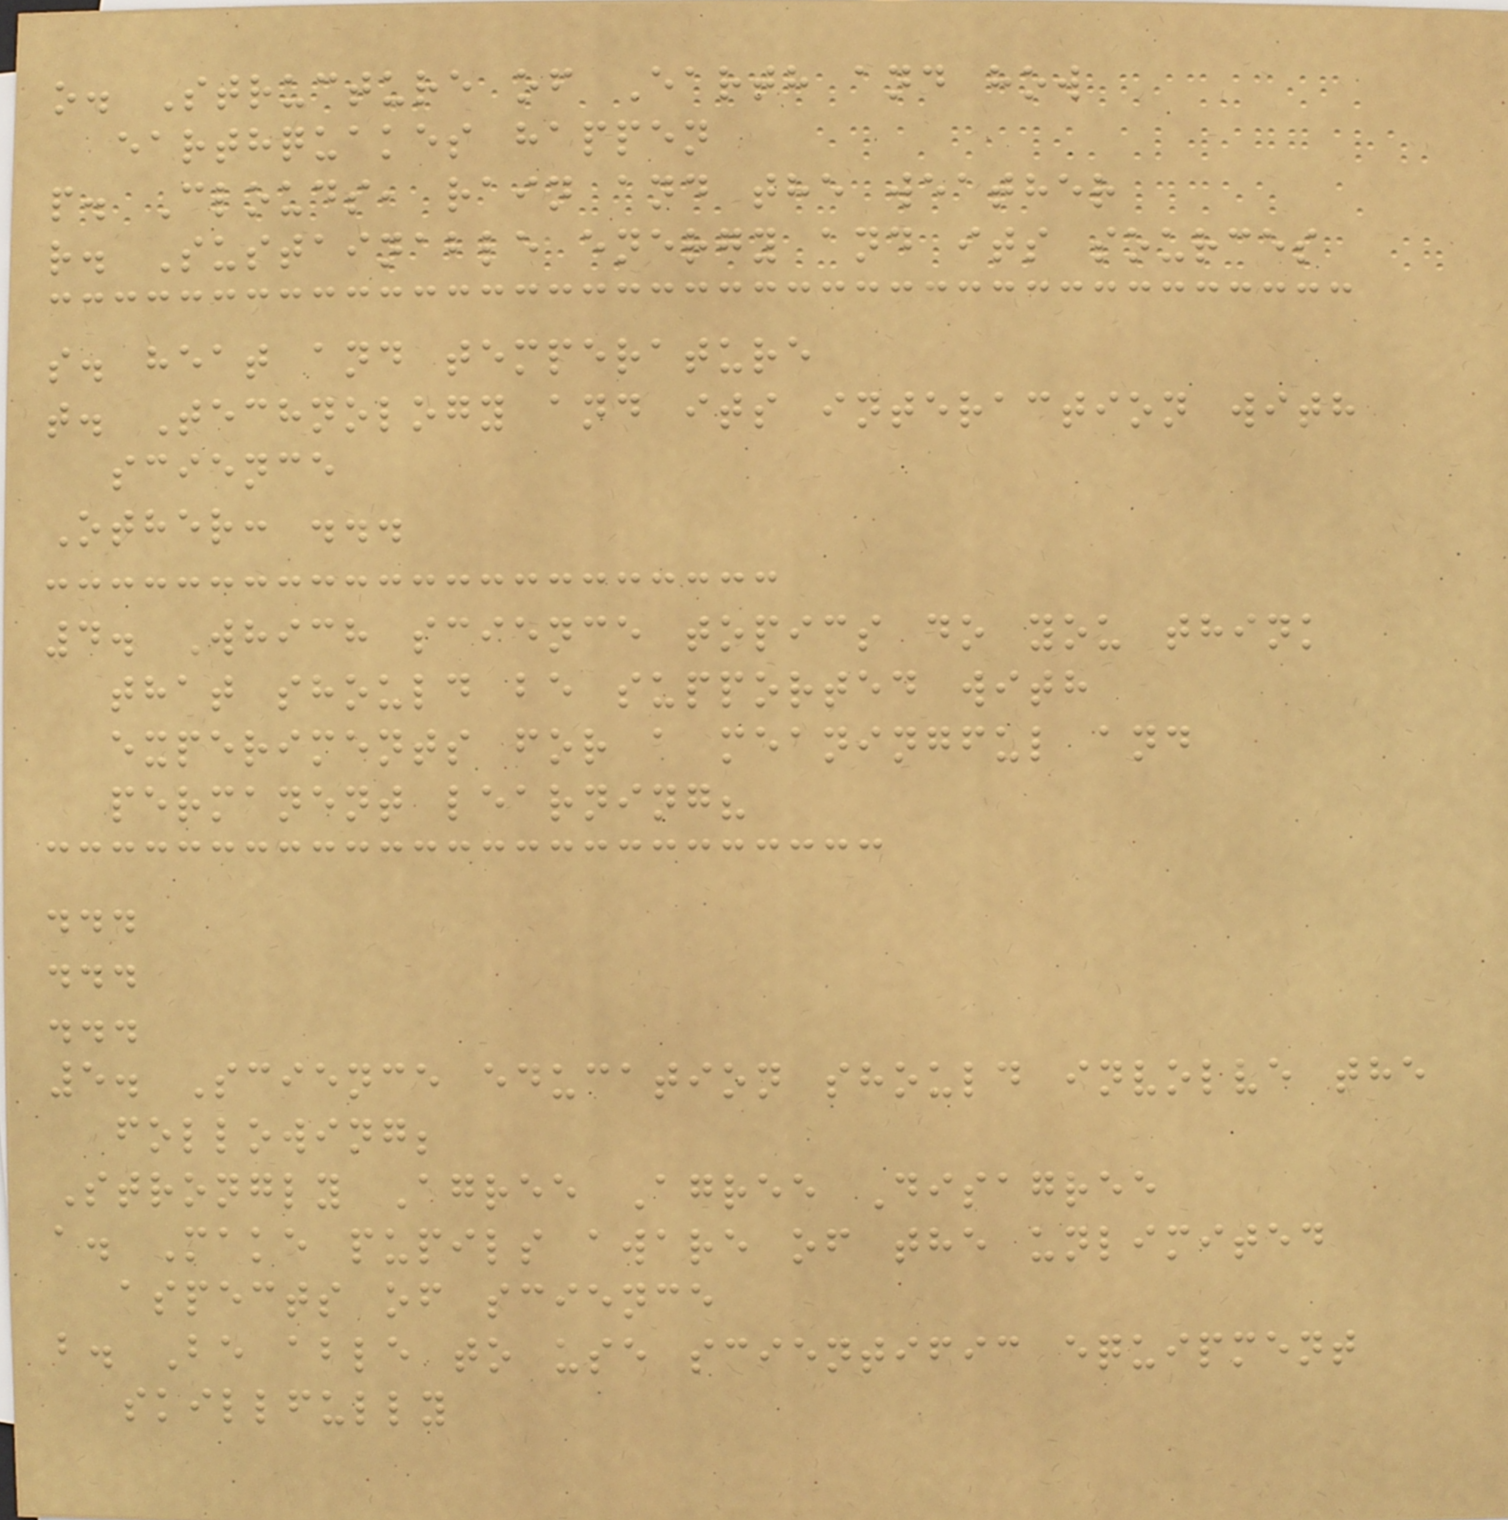o. Structure of Earth and how
earthquakes happen
p. Clouds, rain and the weather
r. Sustainable energy and its sources
s. heat and temperature
t. Technology and its interaction with
science
Other: ...
4. Which science topics do you think
that should be supported with
experiments for a meaningful and
permanent learning?
...
...
...
5. Science education should involve the
following;
Strongly Agree Agree Disagree
a. Make pupils aware of the unlimited
aspects of science
b. Be able to use scientific equipment
skillfully
